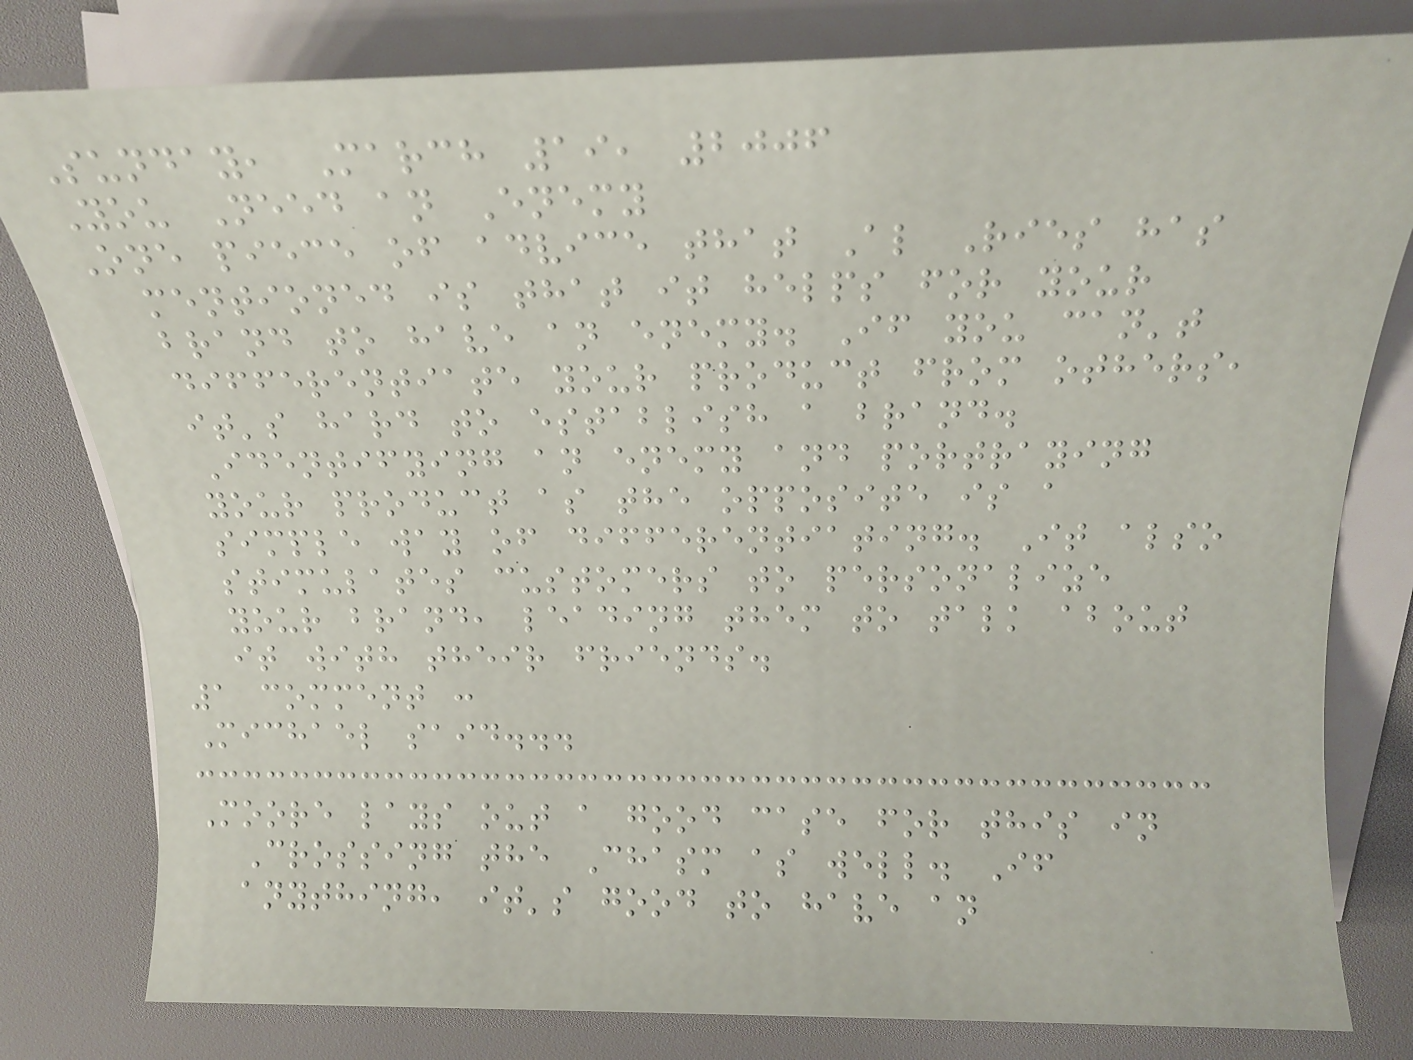Sunday, March 19, 2006
You Need an Enemy
One piece of advice that Al Ries has
mentioned is that it helps for your
brand to have an enemy. If you can't
differentiate your product from others,
it's hard to establish a brand.
Identifying an enemy and portraying
your product as the opposite is a
simple way of differentiating. It also
stimulates customers to personalize
your brand, leading them to talk about
it with their friends.
1 comment :
Michael said...
Moore lays out a good case for this in
Crossing the Chasm as well. If
anything, it's good to have an
